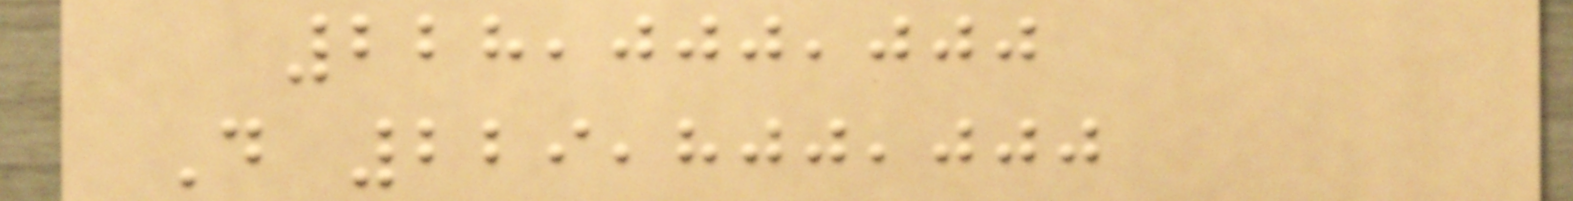228,000,000
D 229,800,000
